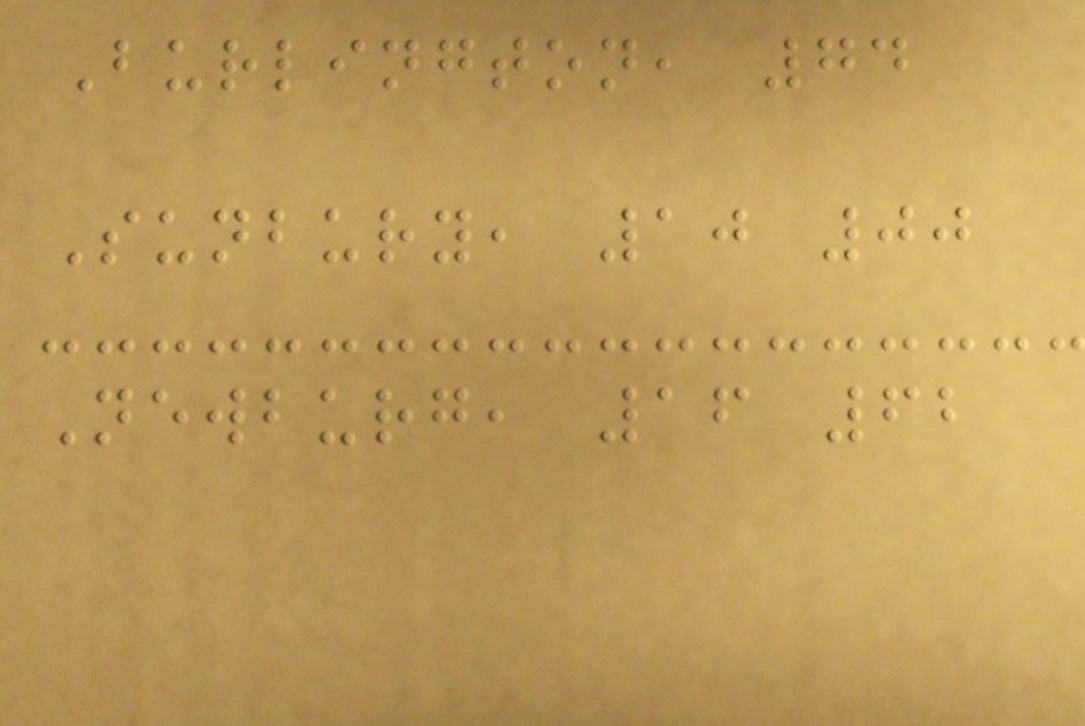Burlington, 74
Sunbury, 10 00
Newburg, 16 62
